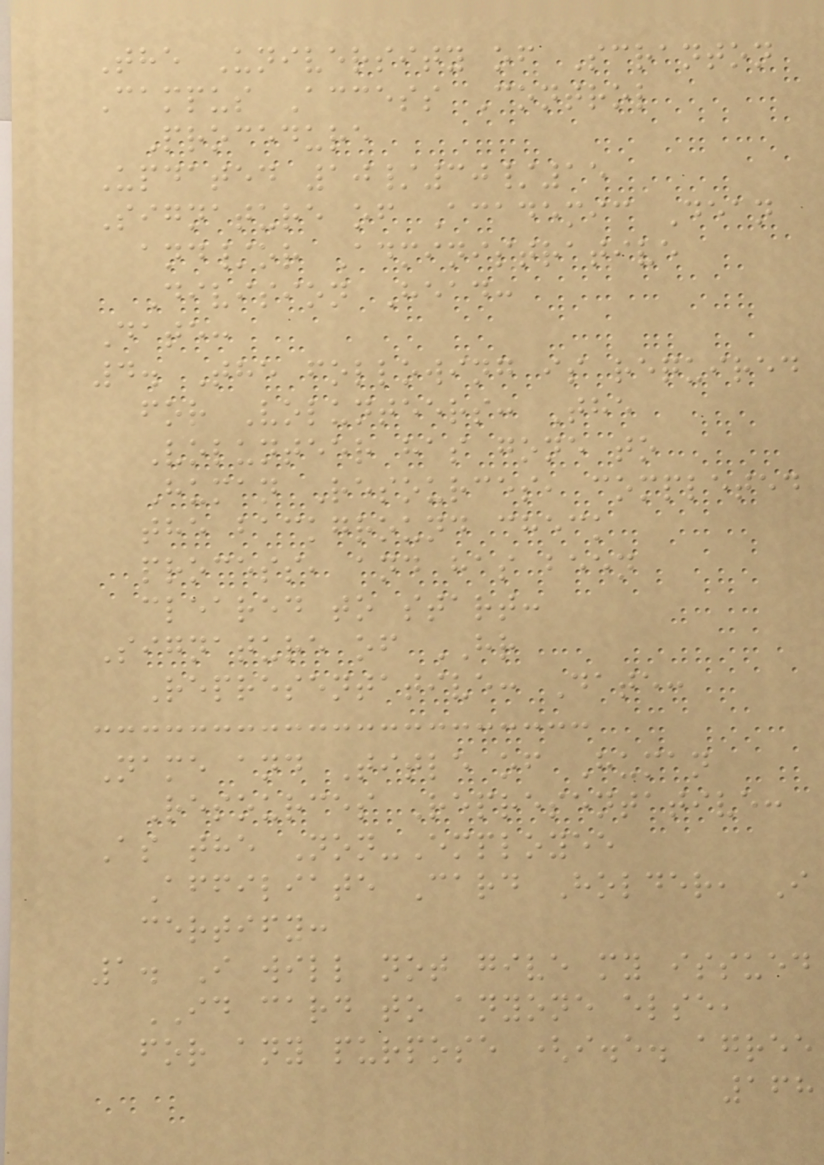The University of Scranton
Campus Access Control
Procedure
Updated 10/30/15
Signature of Academic Dean
and/or Administrative
Division Head:
Date:
4. The following is required
for Volunteers: The
Volunteer has gone to
Human Resources, completed
the background check
process, and has been
cleared to start:
Signature of HR
Representative: Date:
Name and Title of Human
Resources Representative:
As the Non-Employee
Affiliate Card Holder, I
certify:
1. I will not give my issued
ID card to anyone else,
for any purpose (i.e. agree
168
